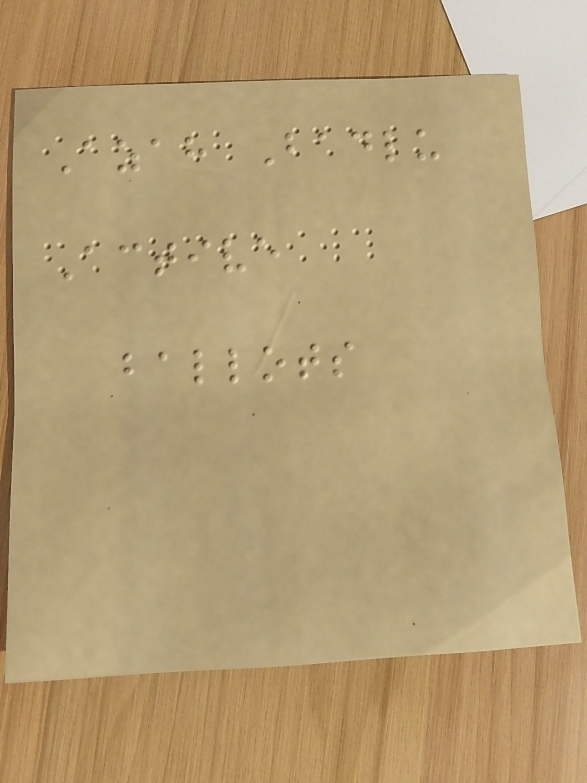Azah Badlu
Active
ballots
